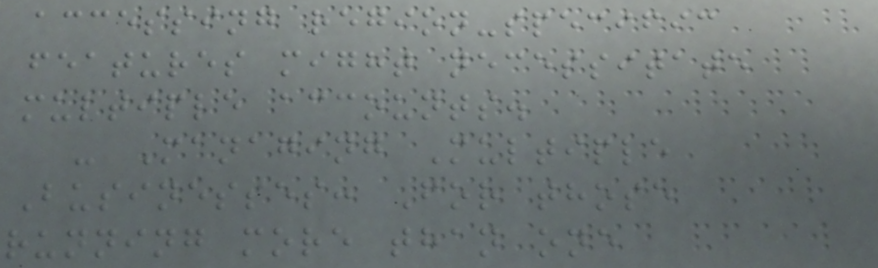accessing region-specific
features might necessitate
multiple accounts.
- Managing Multiple
Businesses: For those
running more than one
